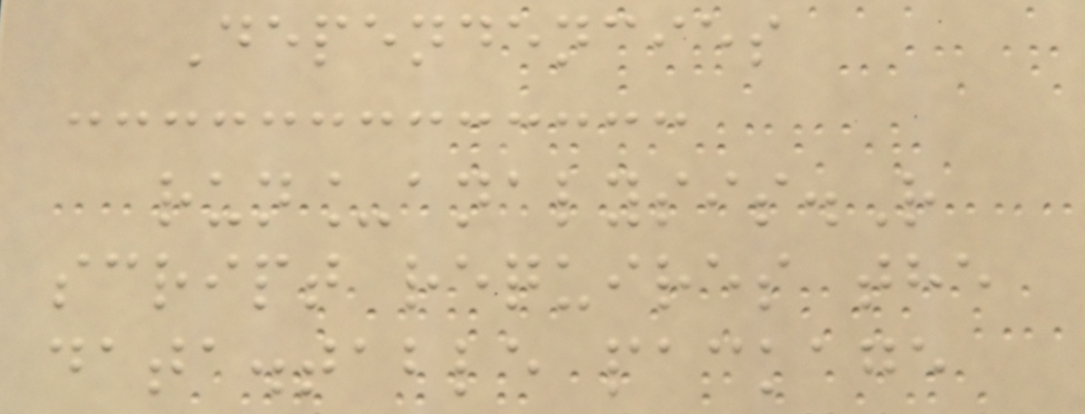Dependencies
run_analysis.R
script requires the
data.table package
